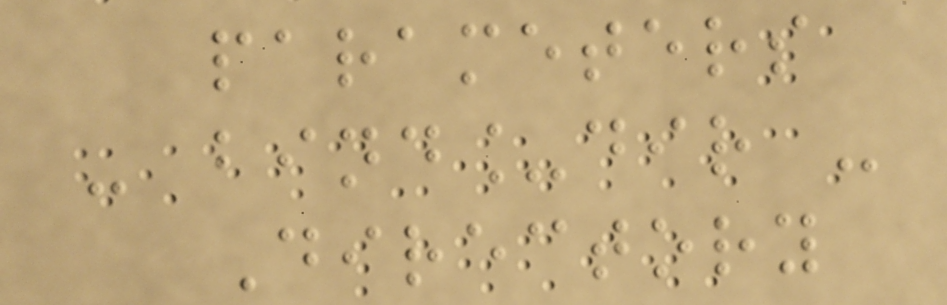parameters
- bind_dir -
Directory
